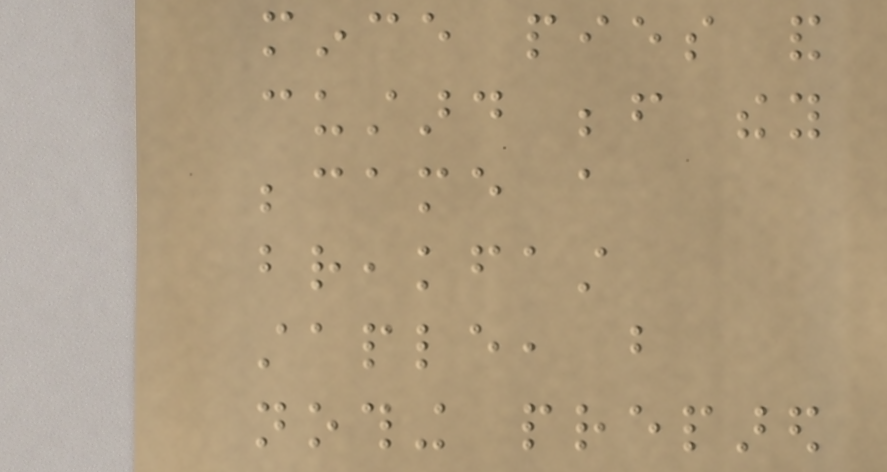mince pies and
custard before they
became a
breakfast
staple, but
nothing prepared
